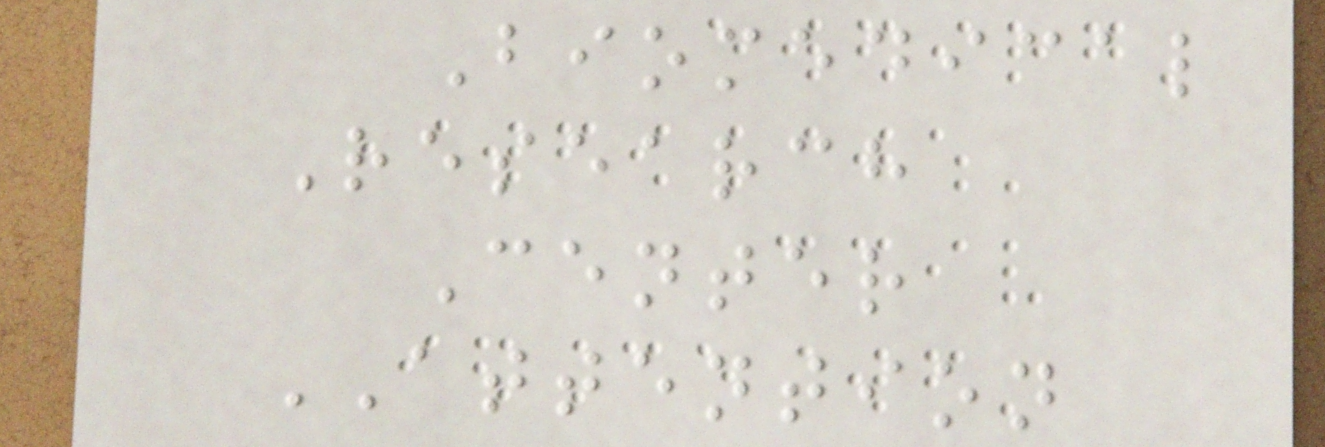Biomedical
Research
Center
ATTENTION
